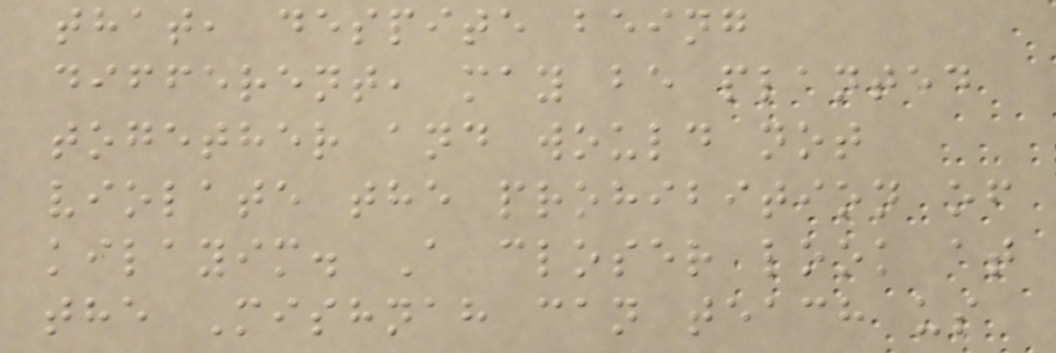that, despite being
different, may be planted
together and would not
violate the prohibition of
kilayim. A closer look at
the Mishnah can teach us
